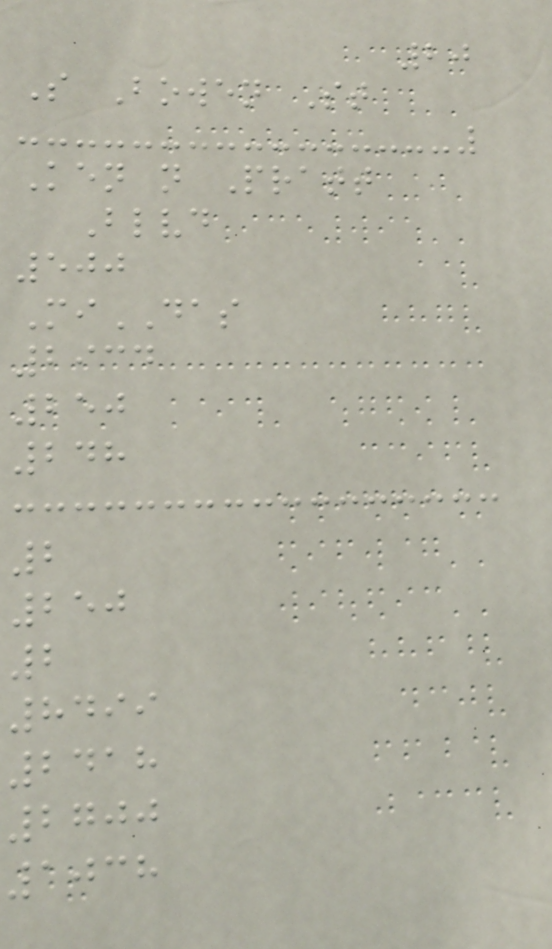20
S Bowen St
Ken n Pratt
Blvd
500
MiDAS
2934
250
248
2
250
2
8499
2418
2700
1038
